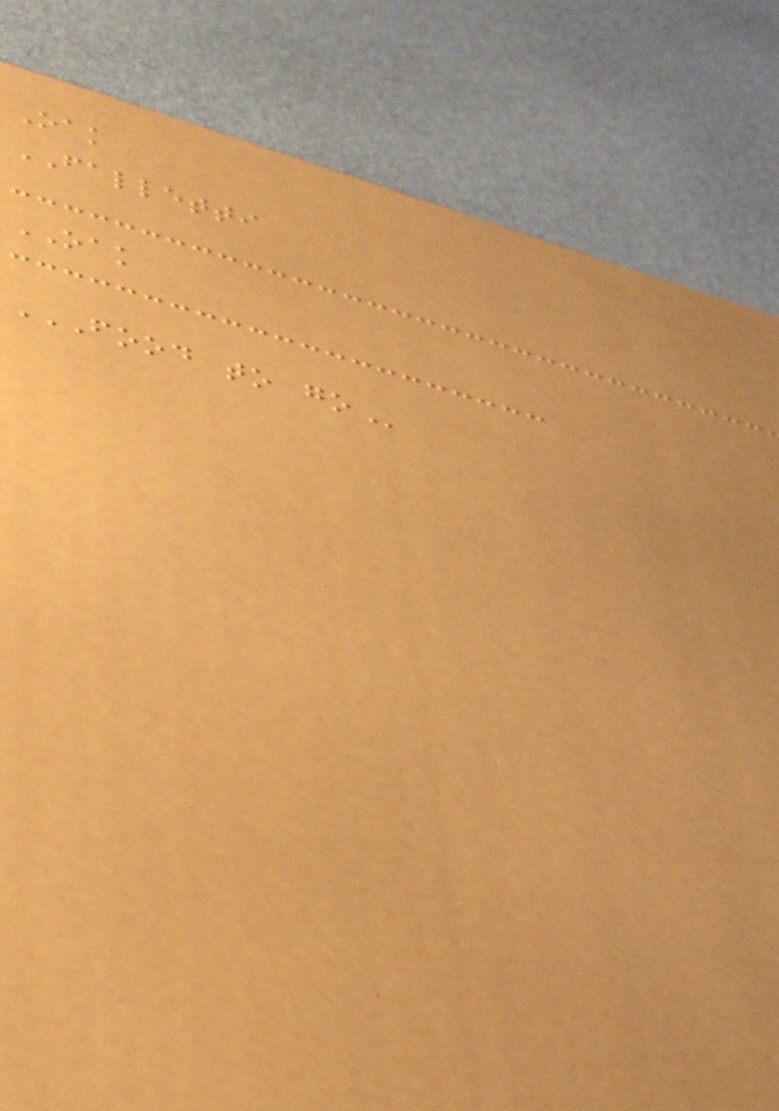Oak
FALLETTI
OAK
FOOD TO GO
